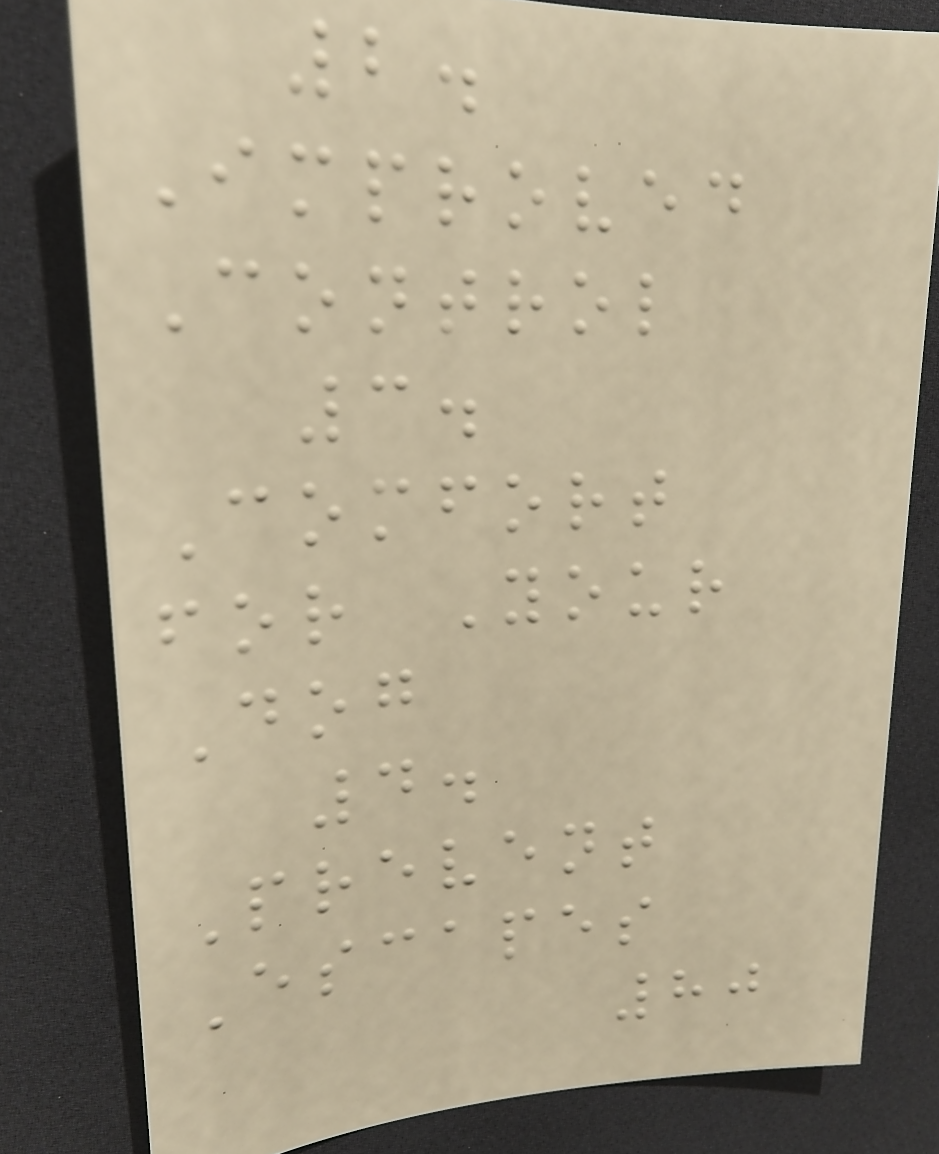2.
Improved
Control
3.
Comfort
for Your
Dog
4.
Prevent
Escapes
80
